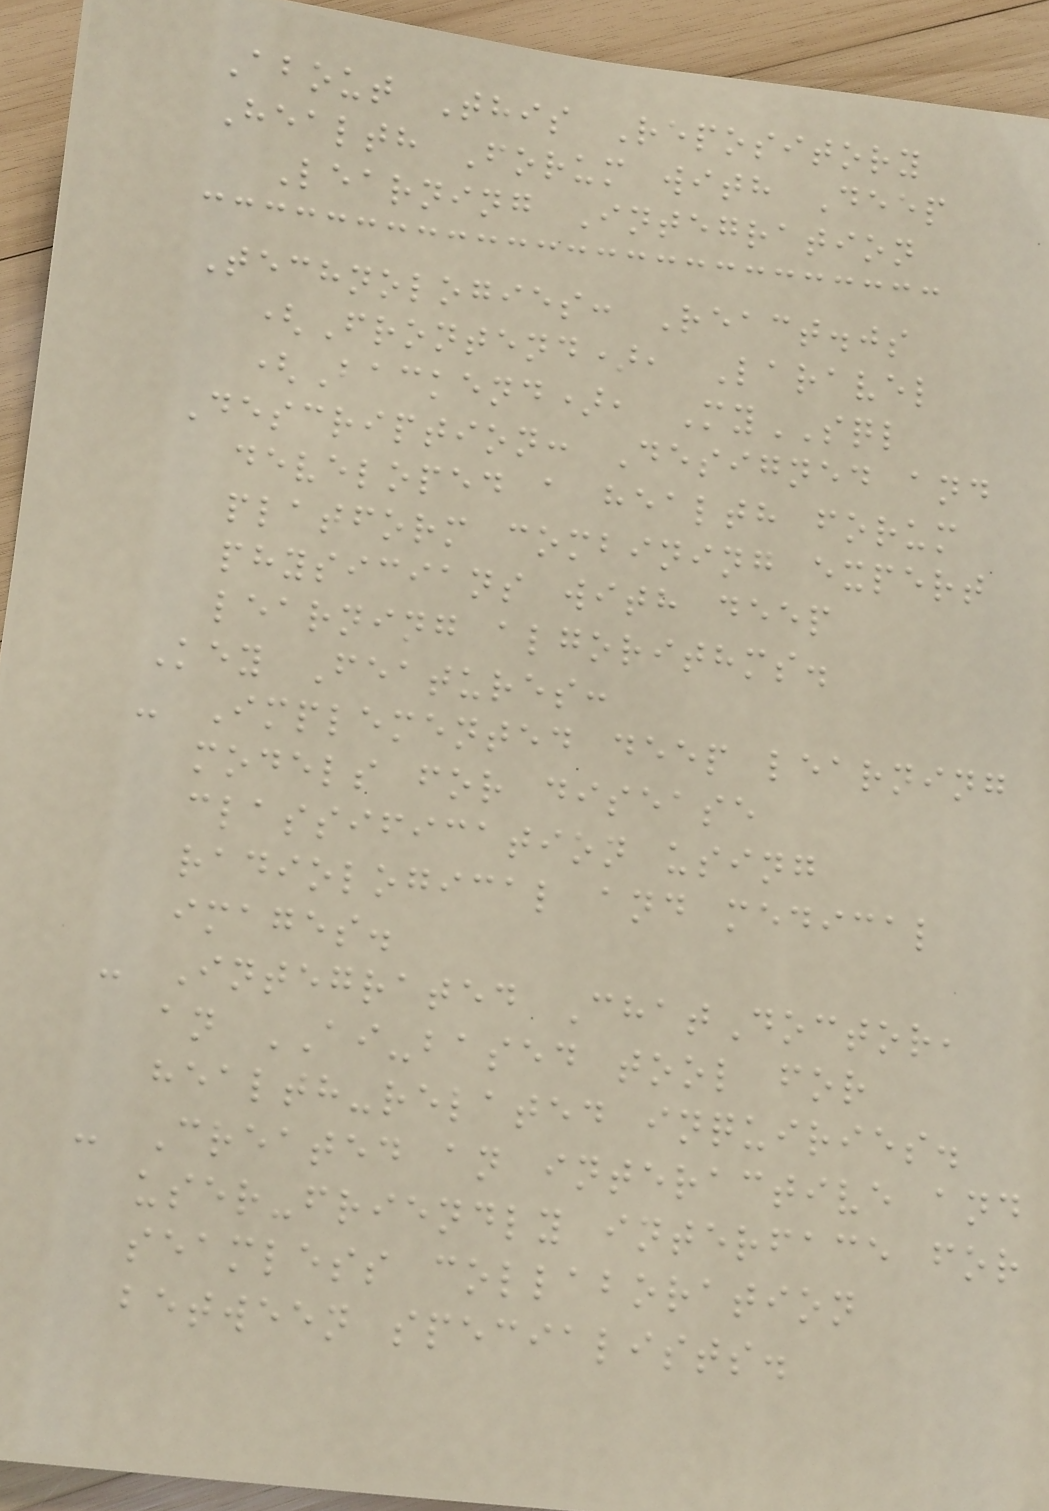About This Repository
Health Forum with Deep
Learning Integration
Technologies: React.js
(Frontend), Laravel
(Backend), MySQL
Description: Designed and
developed a health forum
platform combining expert
physicians with deep
learning algorithms.
Key Features:
- Implemented deep learning
models for disease
classification using
radiological and medical
images.
- Integrated ChatDoctor,
an AI-based tool for
health-related inquiries.
- Created an interactive and
user-friendly interface for
seamless collaboration
between specialists.
